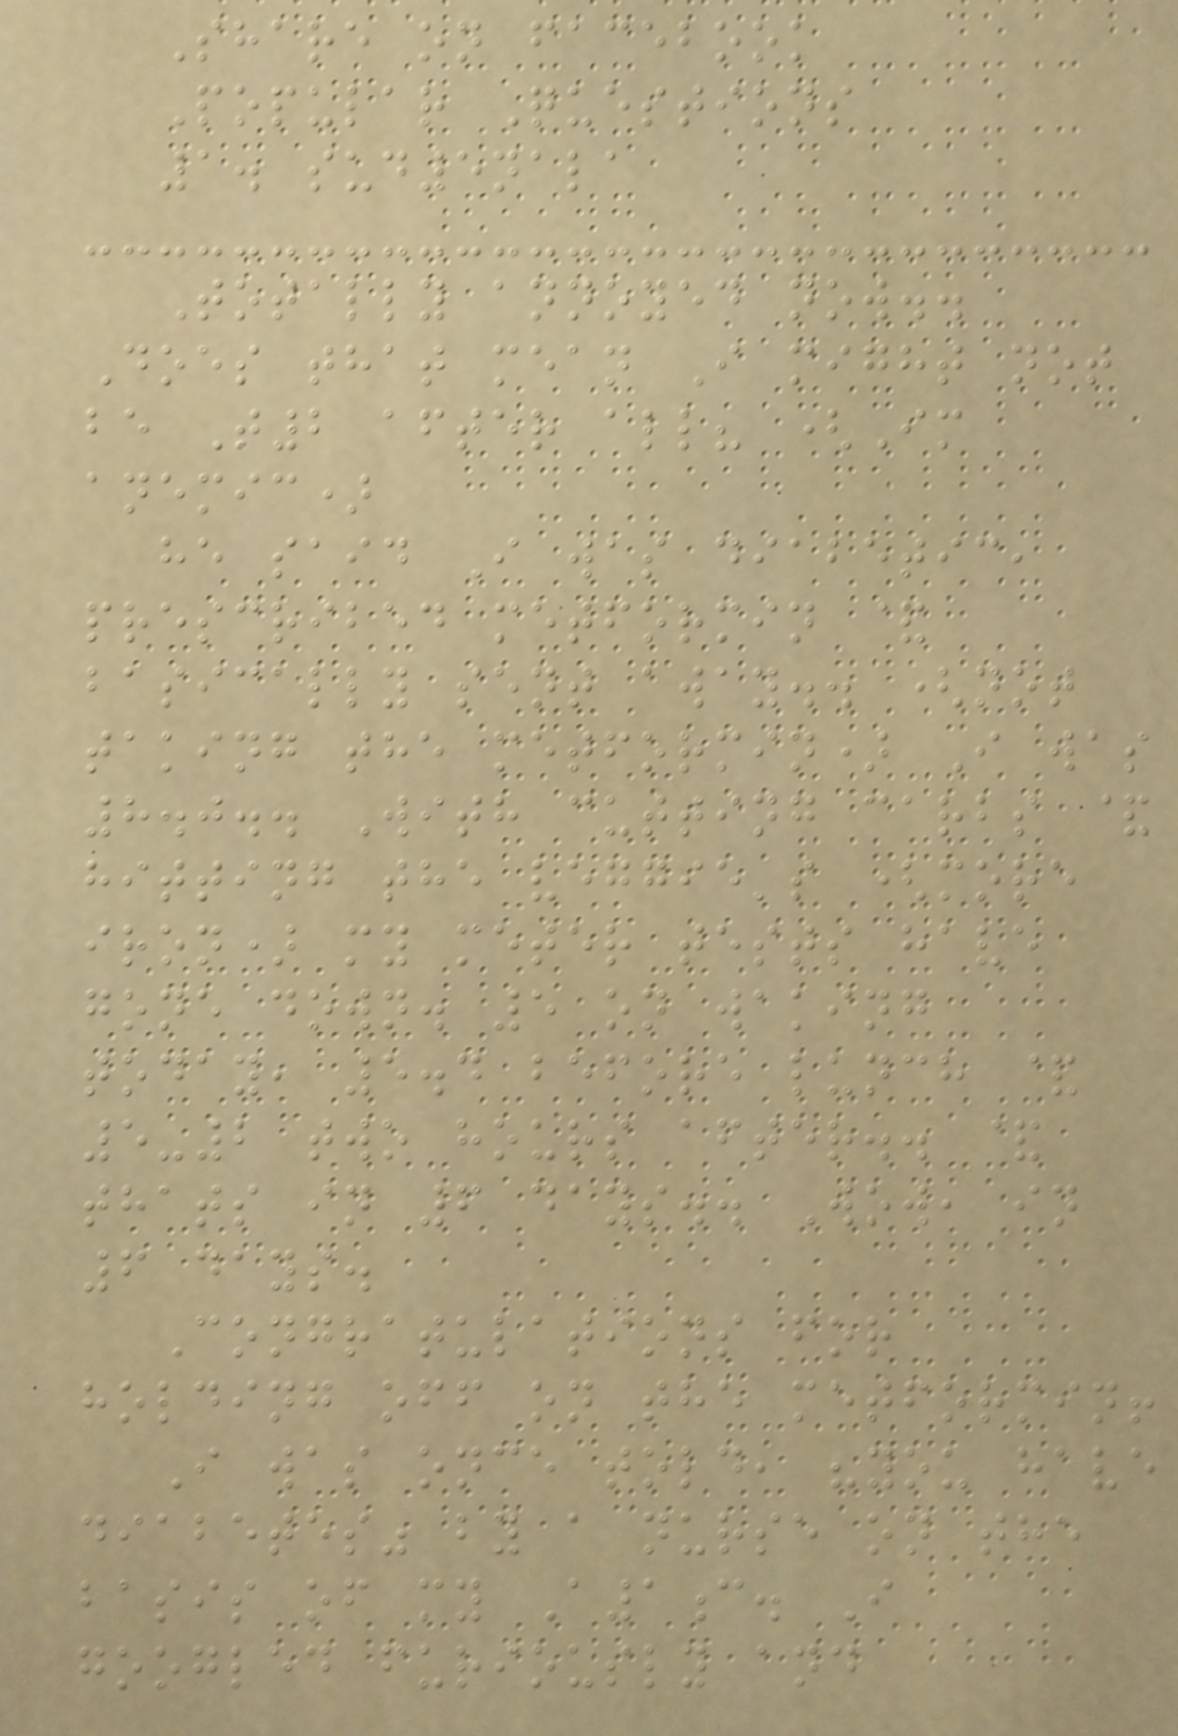Share on facebook
Popular Questions
1. sud5nala
Totally annoyed now..
Does that mean I might not
be T2 after all? (Im
anemic)
he said I was diabetic,
prescribed metformin &
basically sent away.. (not
taking the metformin) I was
8.0.. With cutting carbs &
hitting the veggie's (more
iron) my meter tests have
gone down. 5 on waking
today, 5.4 before lunch &
5-2 two hours after.. &
thats in 6 days.. Wow, in
6 days.
Congratulations for
holding off on the metformin!
I was once told, "you have
diabetes" by a nurse on the
basis of my A1c. I
googled furiously and
